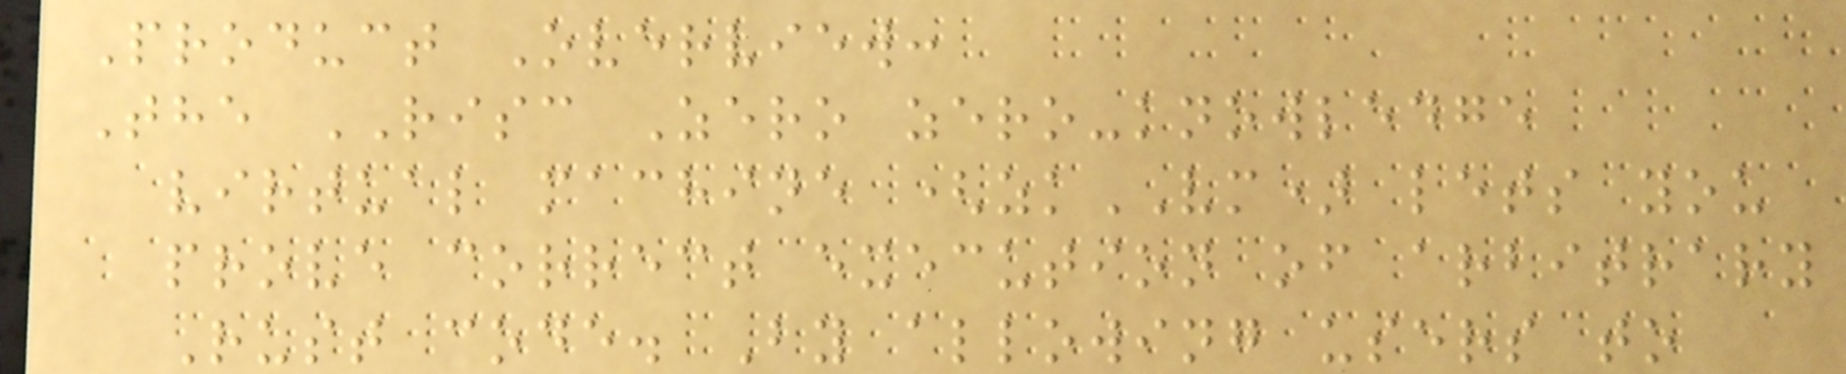Product Overview:
The RISC Zero zero-knowledge
virtual machine (zkVM) lets you
prove correct execution of arbitrary
Rust code. By allowing users to
